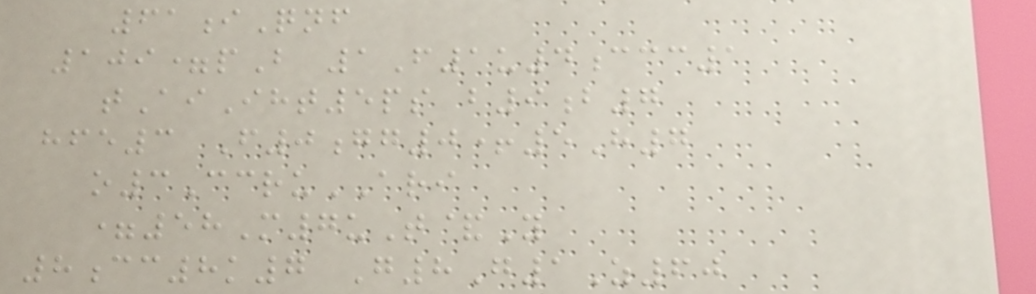61iQnf
109=pB 1F1u4ccc1
tAiIht5ps b9b7
hfe3 F0gg0+5H7
o3CcruARI
=58M7uT&Y
8cc8k7 G8G1Z60
